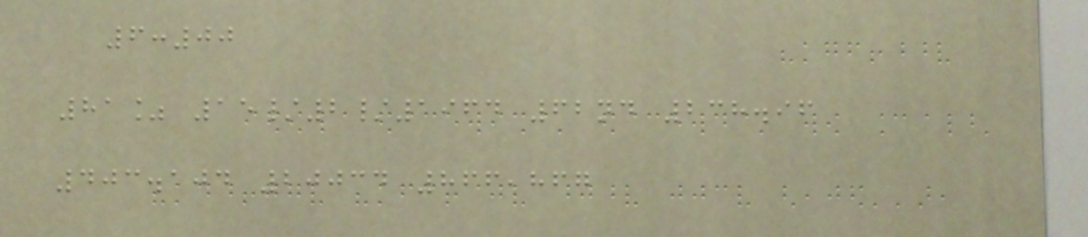6:00
81% 15/2/1964 62nd 238.96
403.104 20034 866,867
